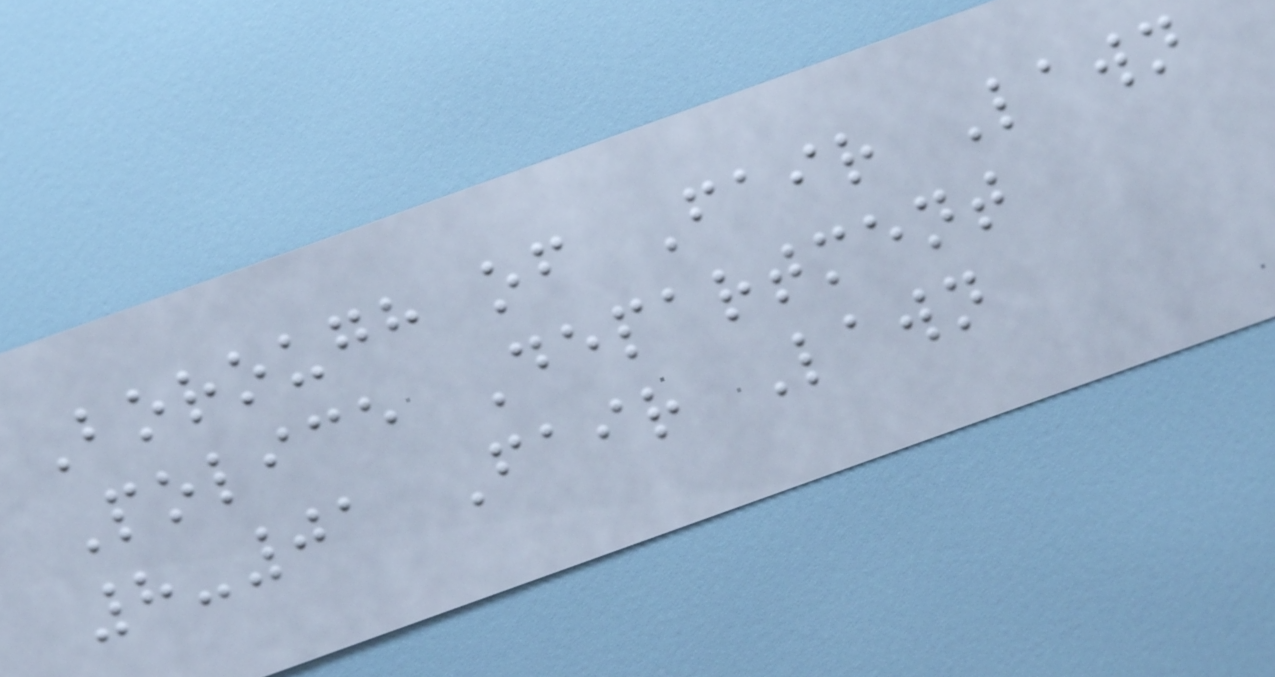Borough of Fair Lawn
Police Department
8-01 Fair Lawn
